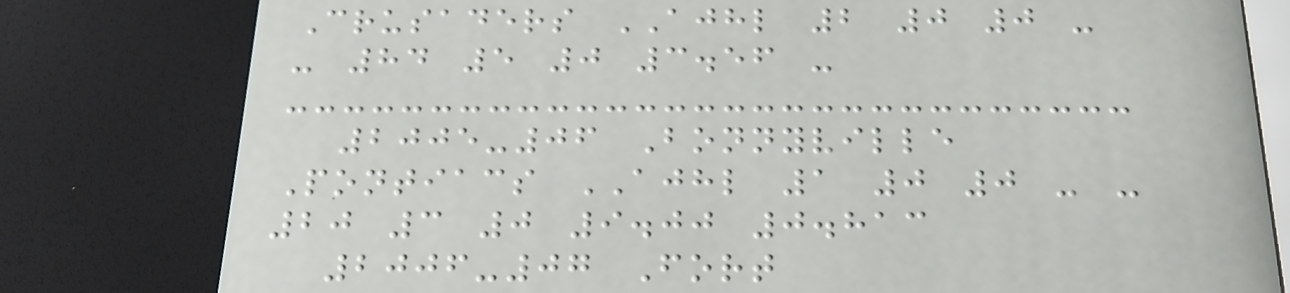Crusaders AJHL 2 0 0 -
- 84 5 0 3.56 -
2005-06 Bonnyville
Pontiacs AJHL 1 0 0 - -
20 3 0 9.00 0.813
2006-07 Fort
